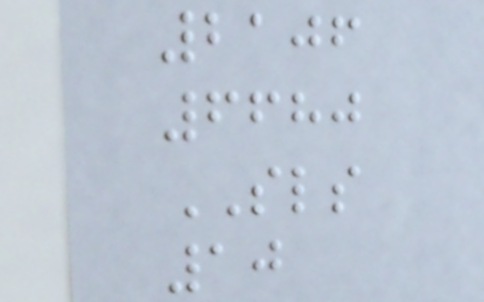2106
6680
SLS
10
